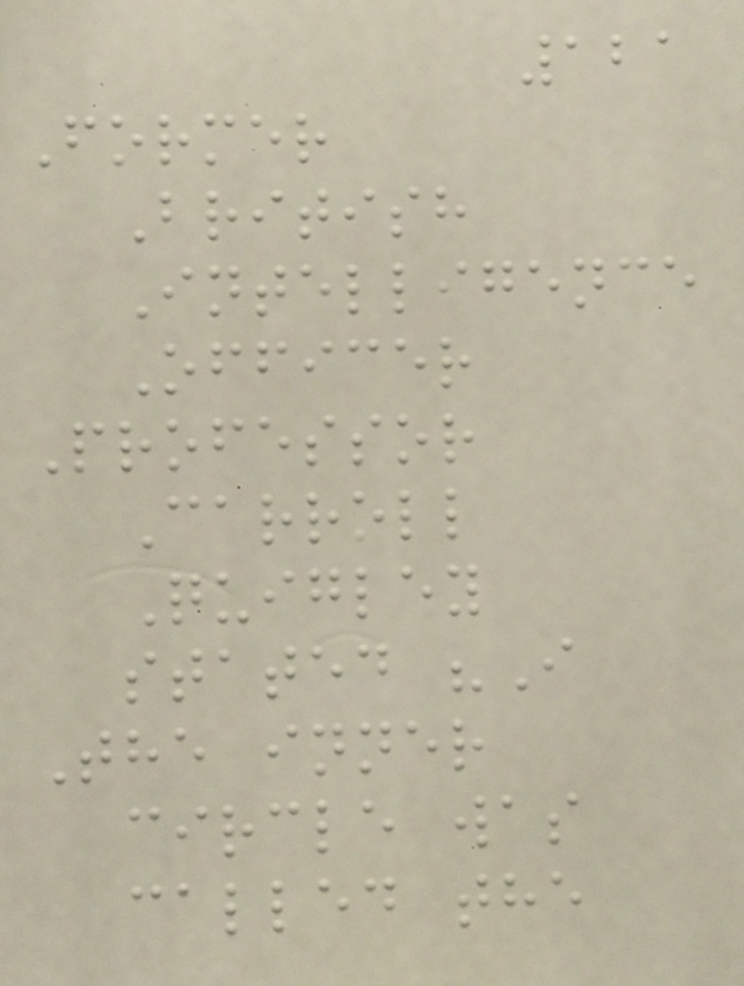121
Former
British
Intelligence
Officer
Professor
Carroll
Quigley
stated "I
The inner
circle was
called the
